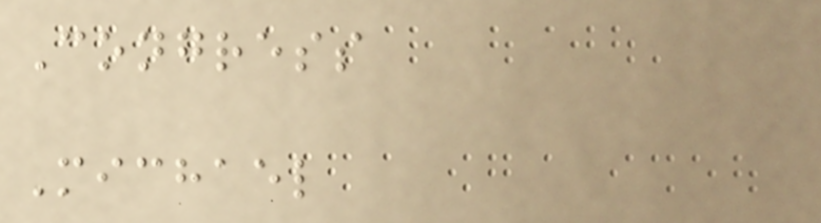Congress
Michael
